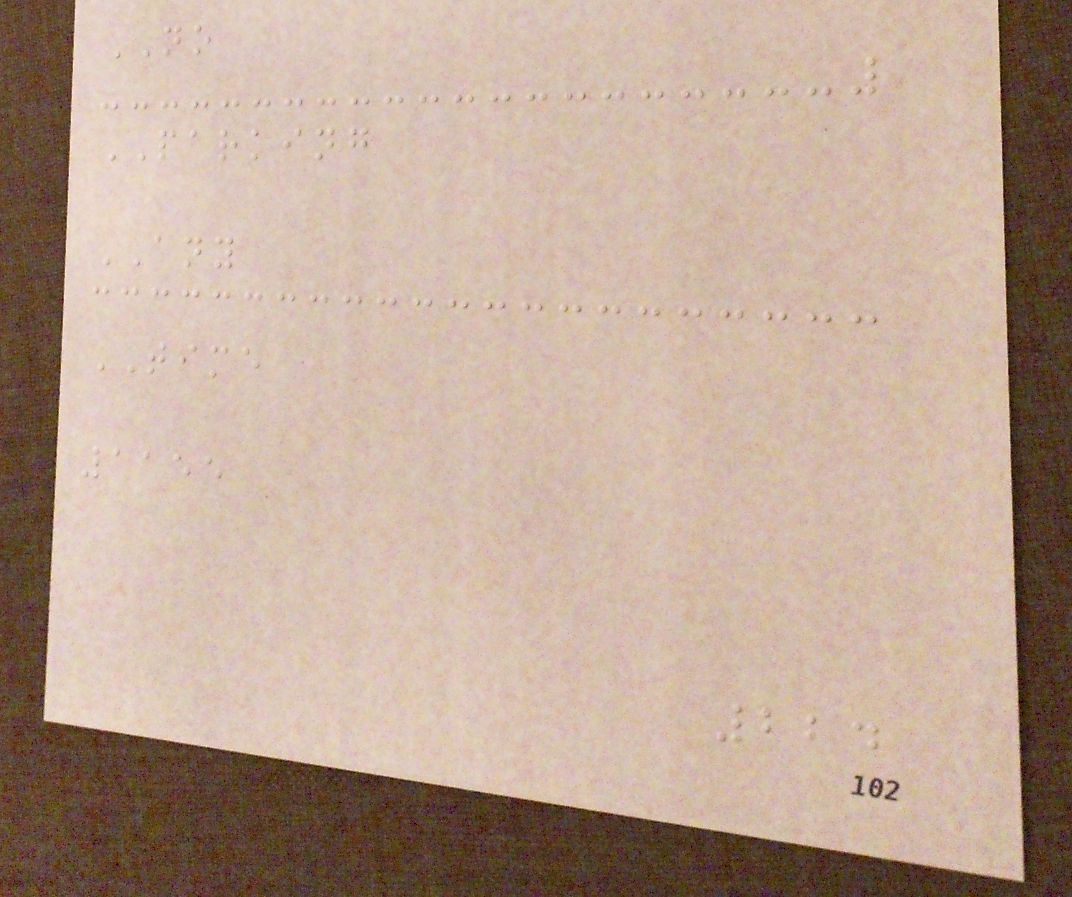NO
PARKING
ANY
TIME
1155
224
